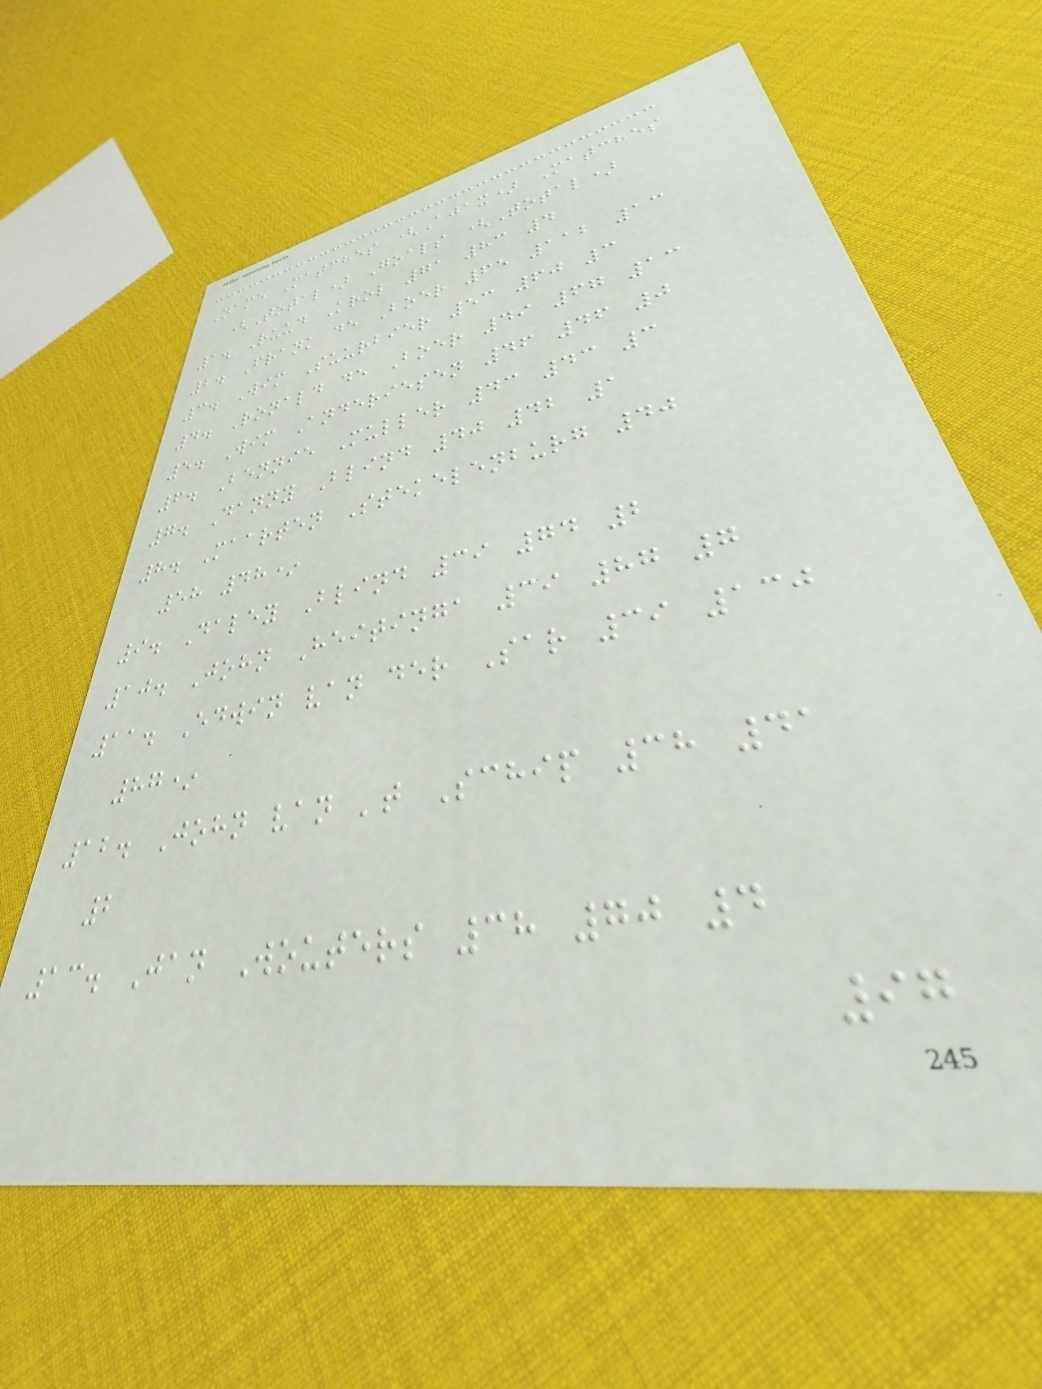Name Matches (Ajax) Matches
(Total) Goals (Total)
1. Ruud Krol 71 83 4
2. Frank de Boer 65 112 13
3. Wim Suurbier 53 60 3
4. Ronald de Boer 49 67 13
5. Wim Anderiesen 46 46 0
6. Bennie Muller 43 43 3
7. Danny Blind 40 42 1
8. Maarten Stekelenburg 40
58 48*
9. Daley Blind 39 74 2
10. John Heitinga 39 87 7
11. Edwin van der Sar 39 130
87*
12. John van 't Schip 38 41
2
13. Jan Wouters 38 70 4
97
